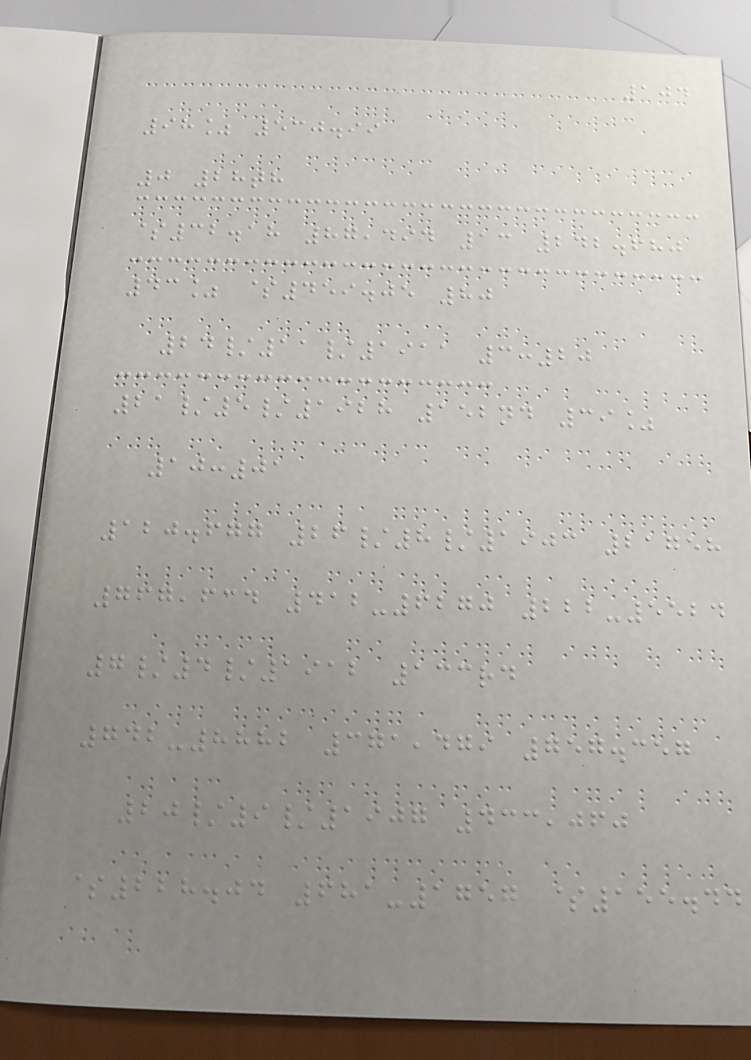104
98% 530.99
0 28th
$32.18 87,494 13 242.680
43% $459.05 80
24/11/1911 3:20
21/5/1928 152nd 39%
10:01
120.677 26/8/1903 21758
767,634 412-6270 222-5524
7/4/1912 133rd
742-8882 371,479 757.357
20/9/1907 433,060
$228.04 681-1757 $155.44
